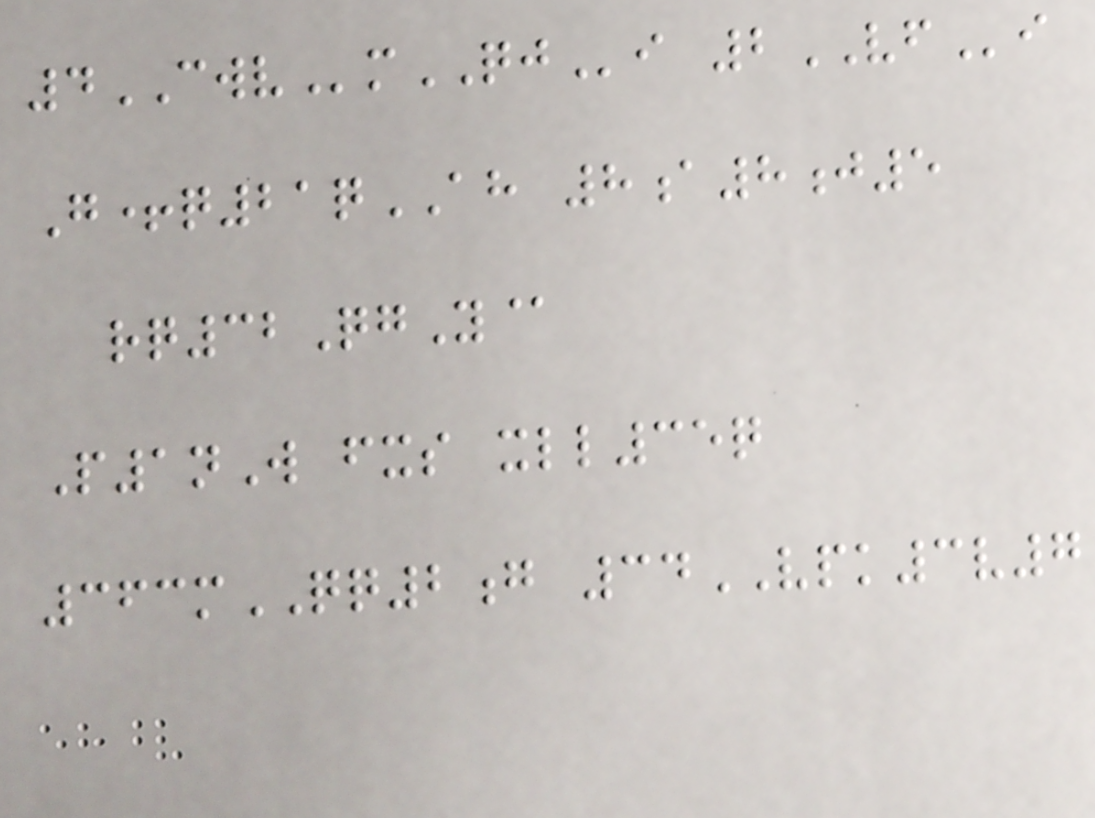4CWVmQJi 2VFi
G+q21qAH 8a8j5
rq32QgY@
P1nW fxs xll35q
363mQQ2g 34VPK3v7
